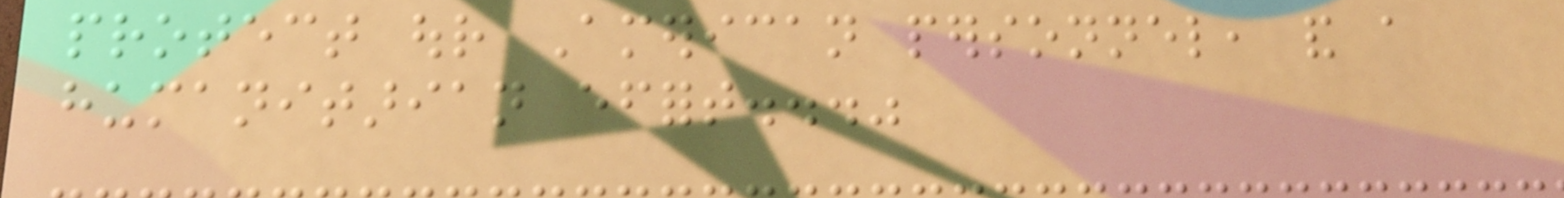protect our American personnel, and a
humanitarian effort..."
